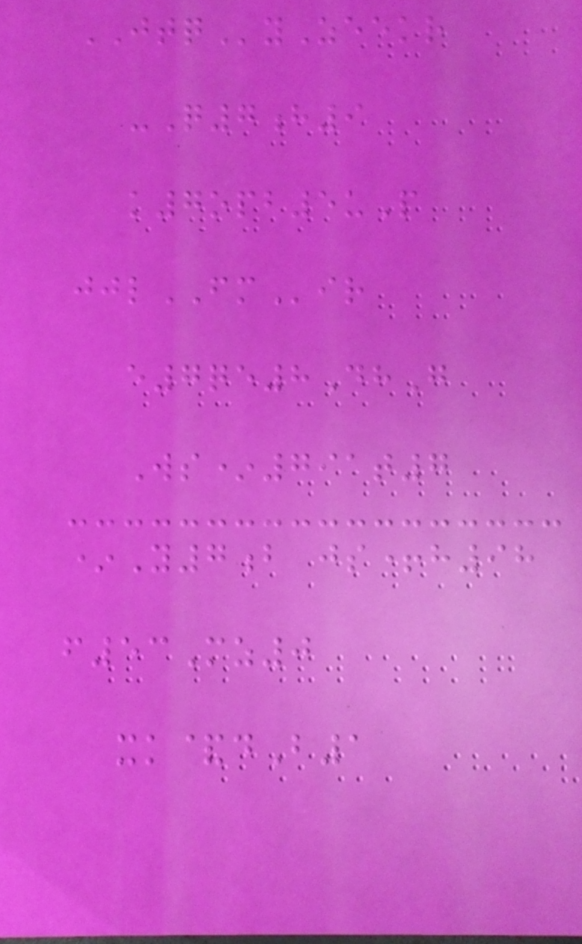JTQyZeekr
-Q7h9
k7opb5uP
jjlFMir
e7qe8DhG
Ws*791t7
*Y7b js+h98
f53Mz0
xk&dB1
